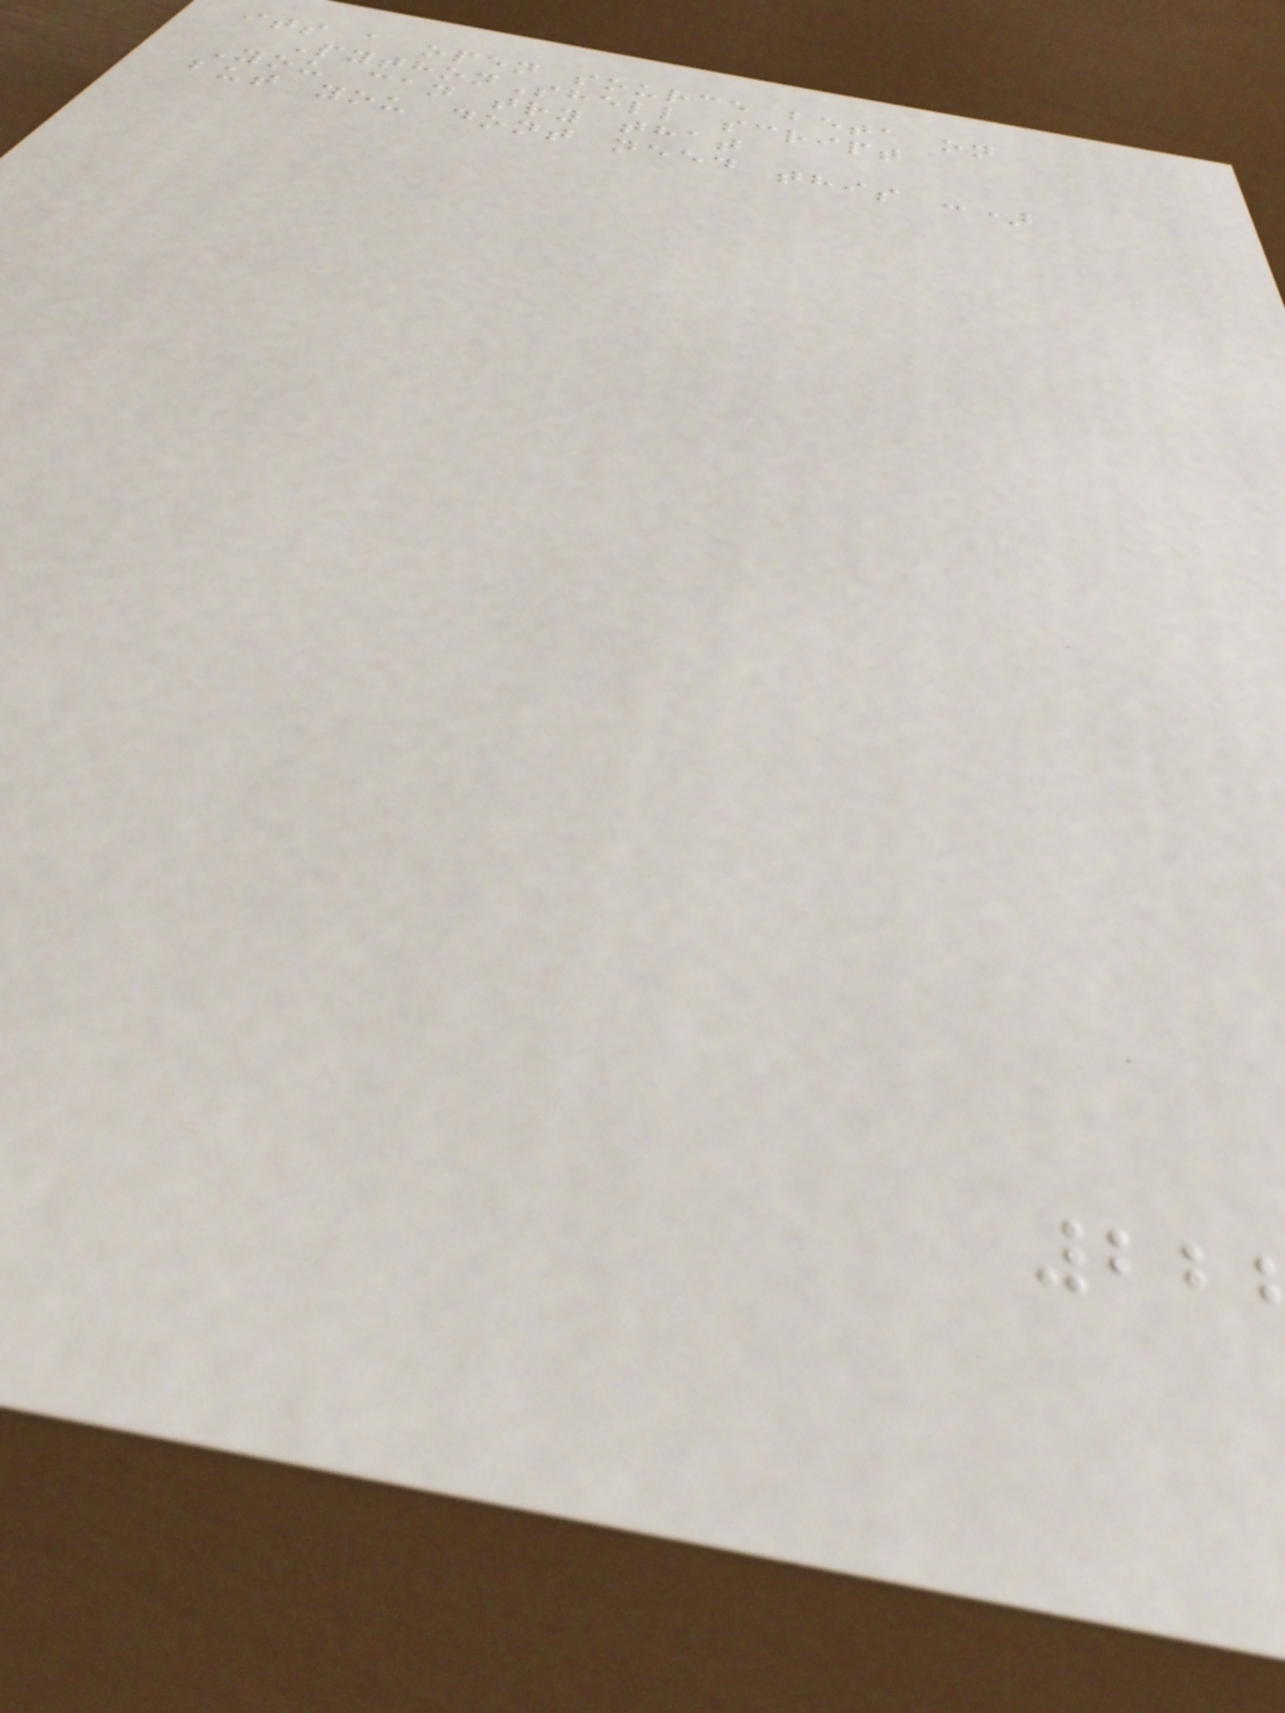its a open source beta on
PythonShell script
You can try that
but you dont need this :)
